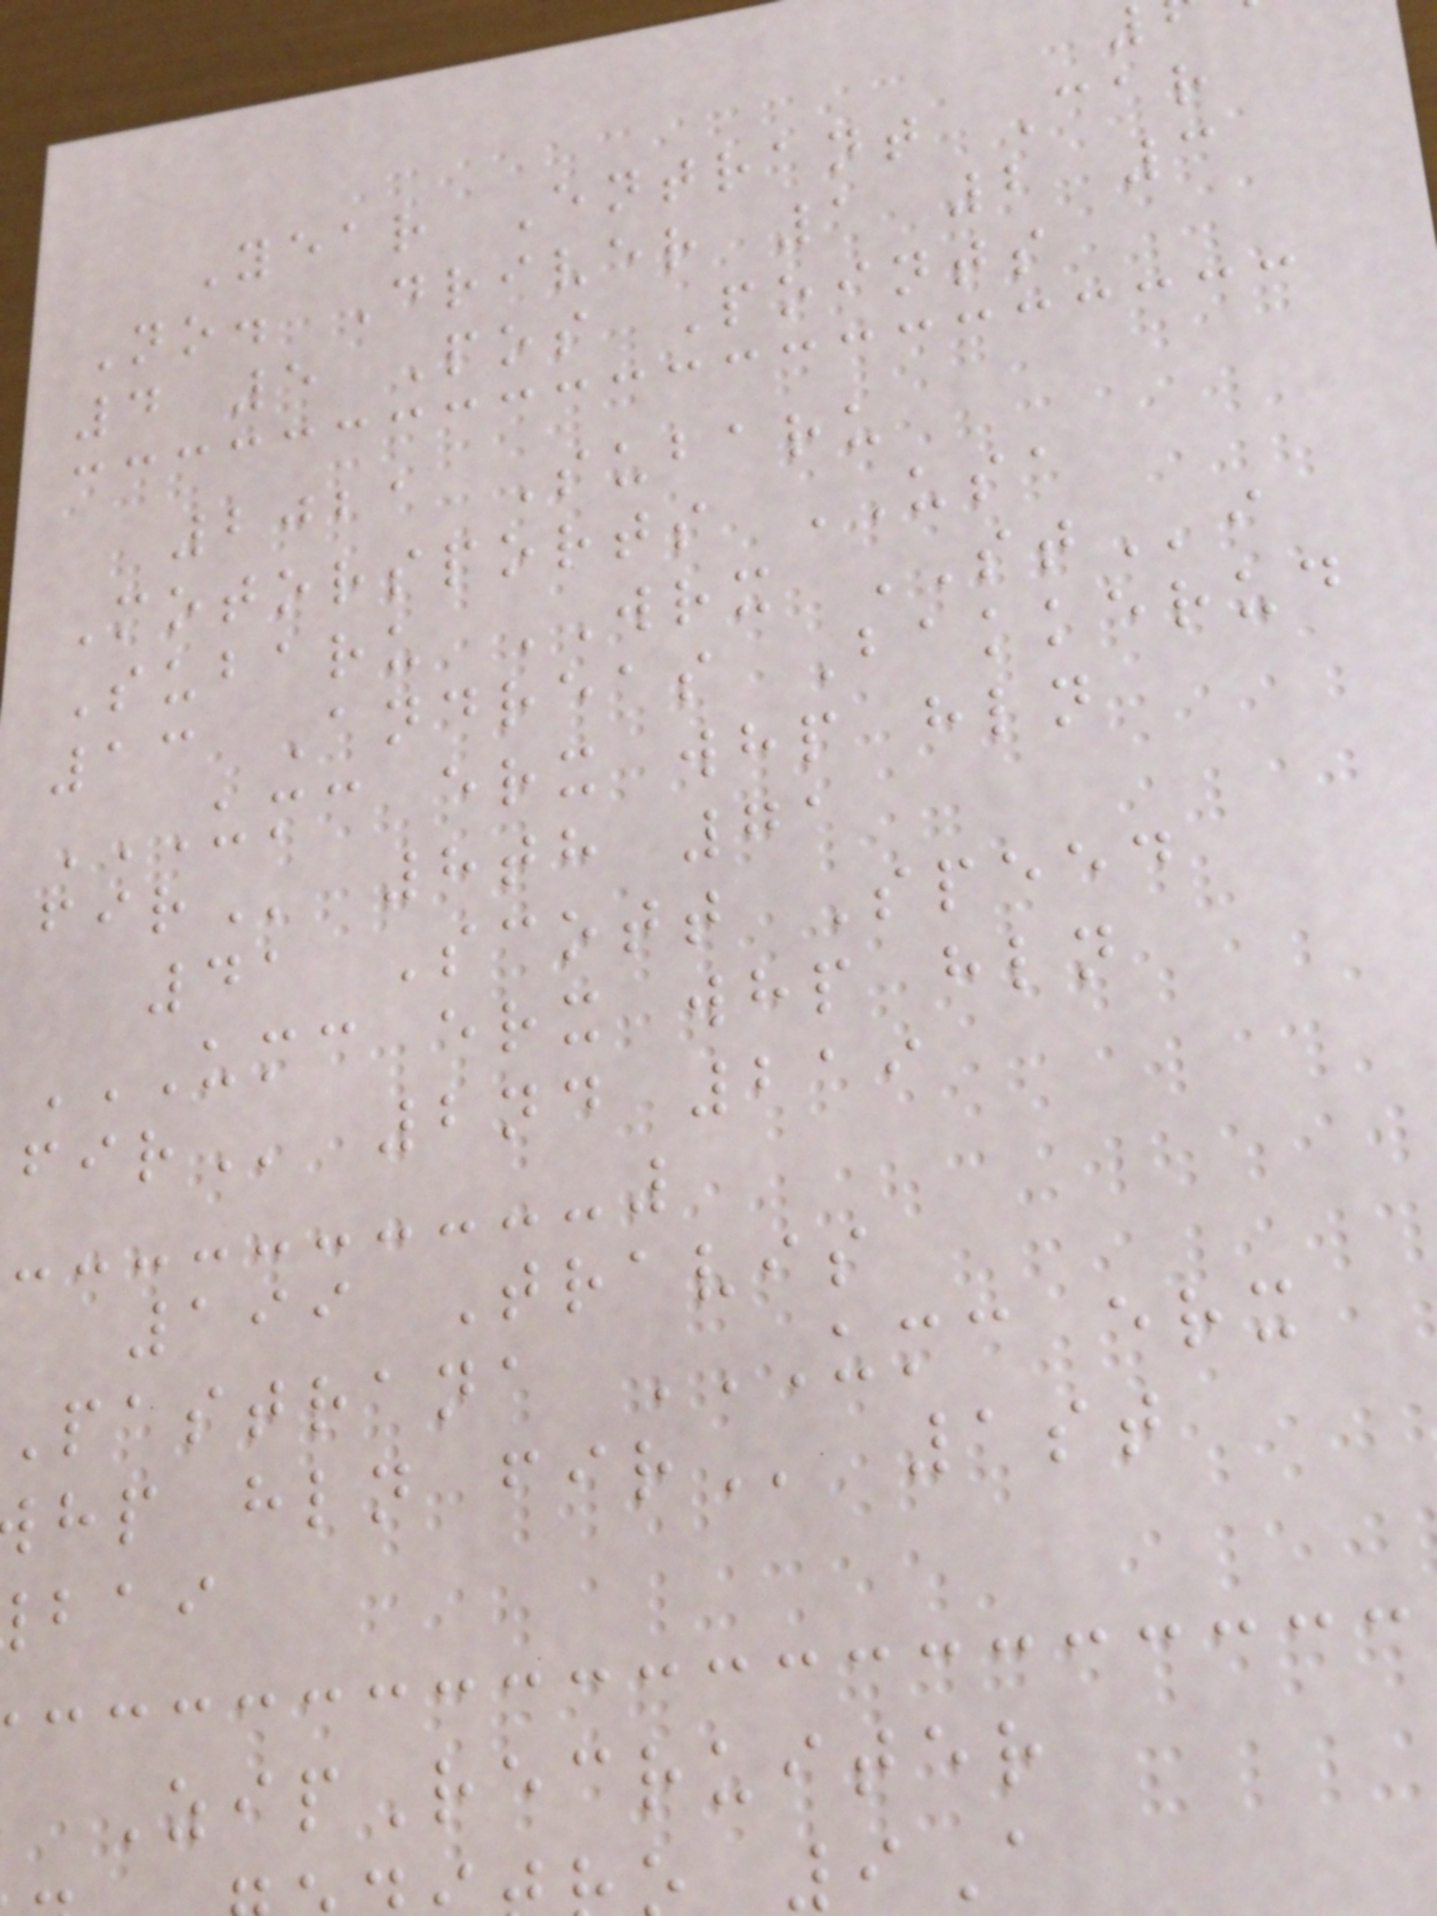Year Entrant Car
No. Driver 1 2 3
4 5 Pos Points
2021 Subaru
Motorsports USA
Subaru WRX STi
13 Andreas Bakkerud
UMC ERX WHP HLN
8th 71
41 Scott Speed
UMC ERX WHP HLN
2nd 219
199 Travis
Pastrana UMC ERX
hp hln
ZipRecruiter
9A
